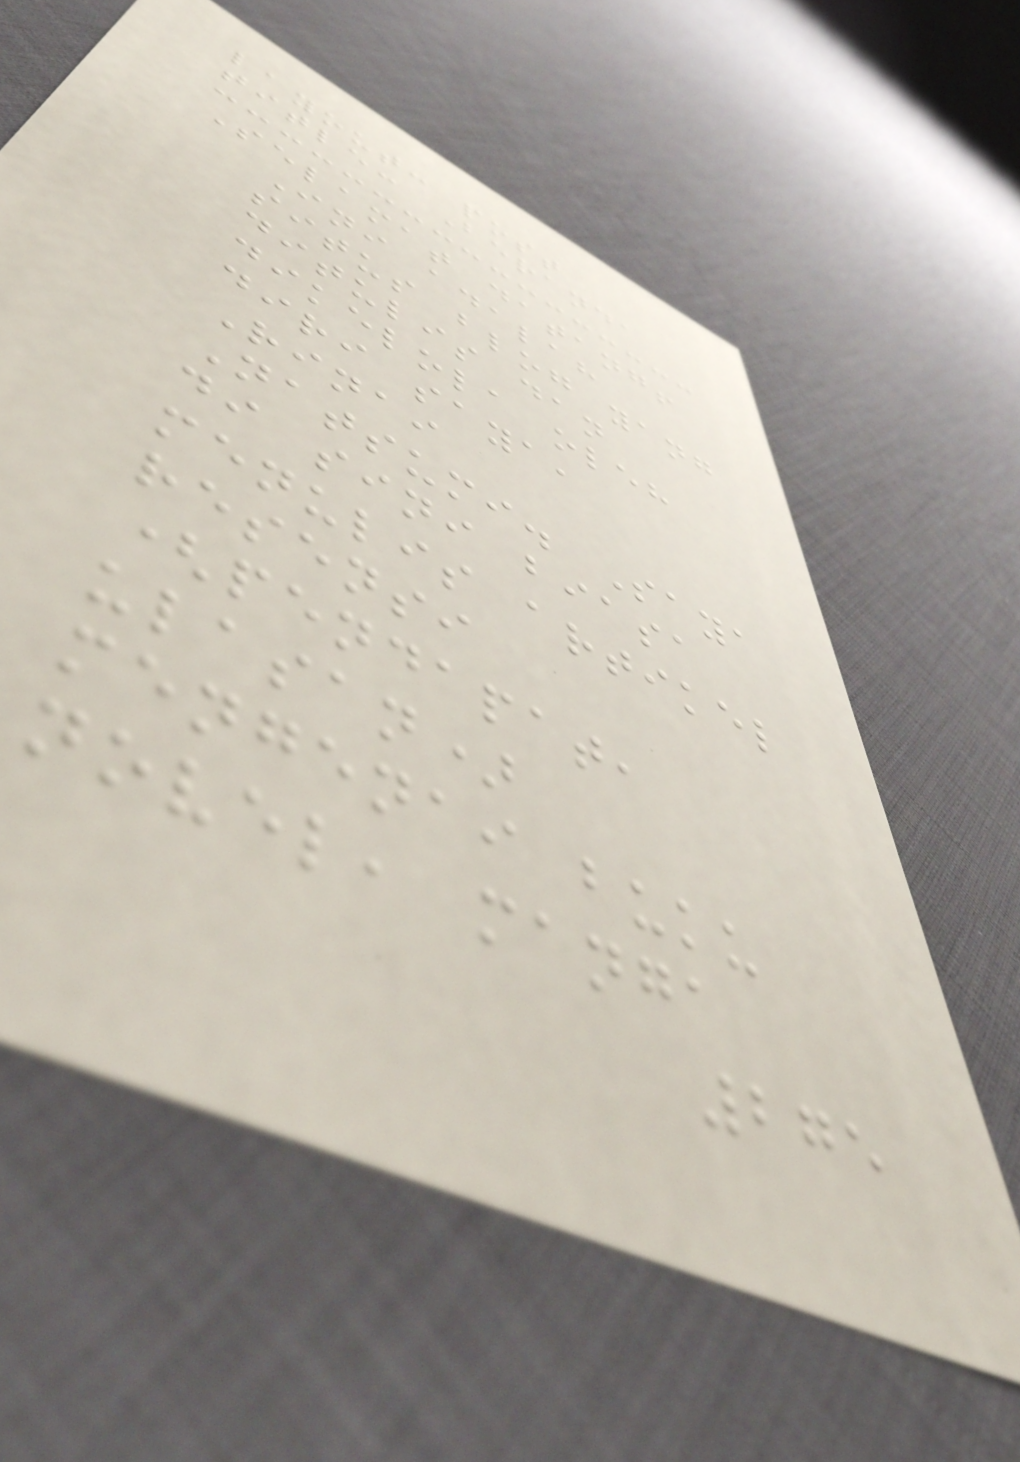layout: post
title: Beranda
Selamat datang!
Ini adalah
situs blog yang
ditulis dan
dikelola oleh
diri saya,
Rinai
Natsumi. Saya
di sini biasa
menulis artikel
resensi
(pendapat,
ulasan)
mengenai buku
novel, manga
275
